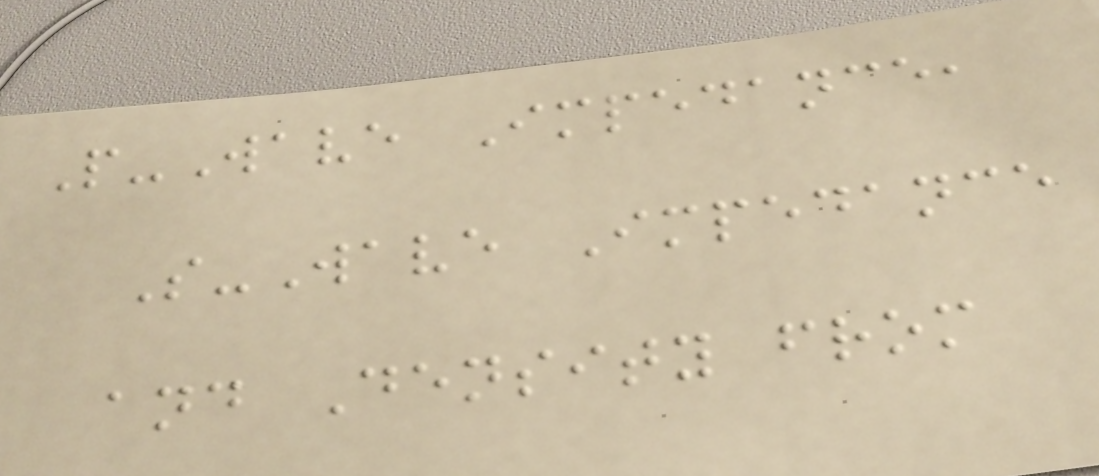P-Wave Impedance,
S-Wave Impedance
and Density from
